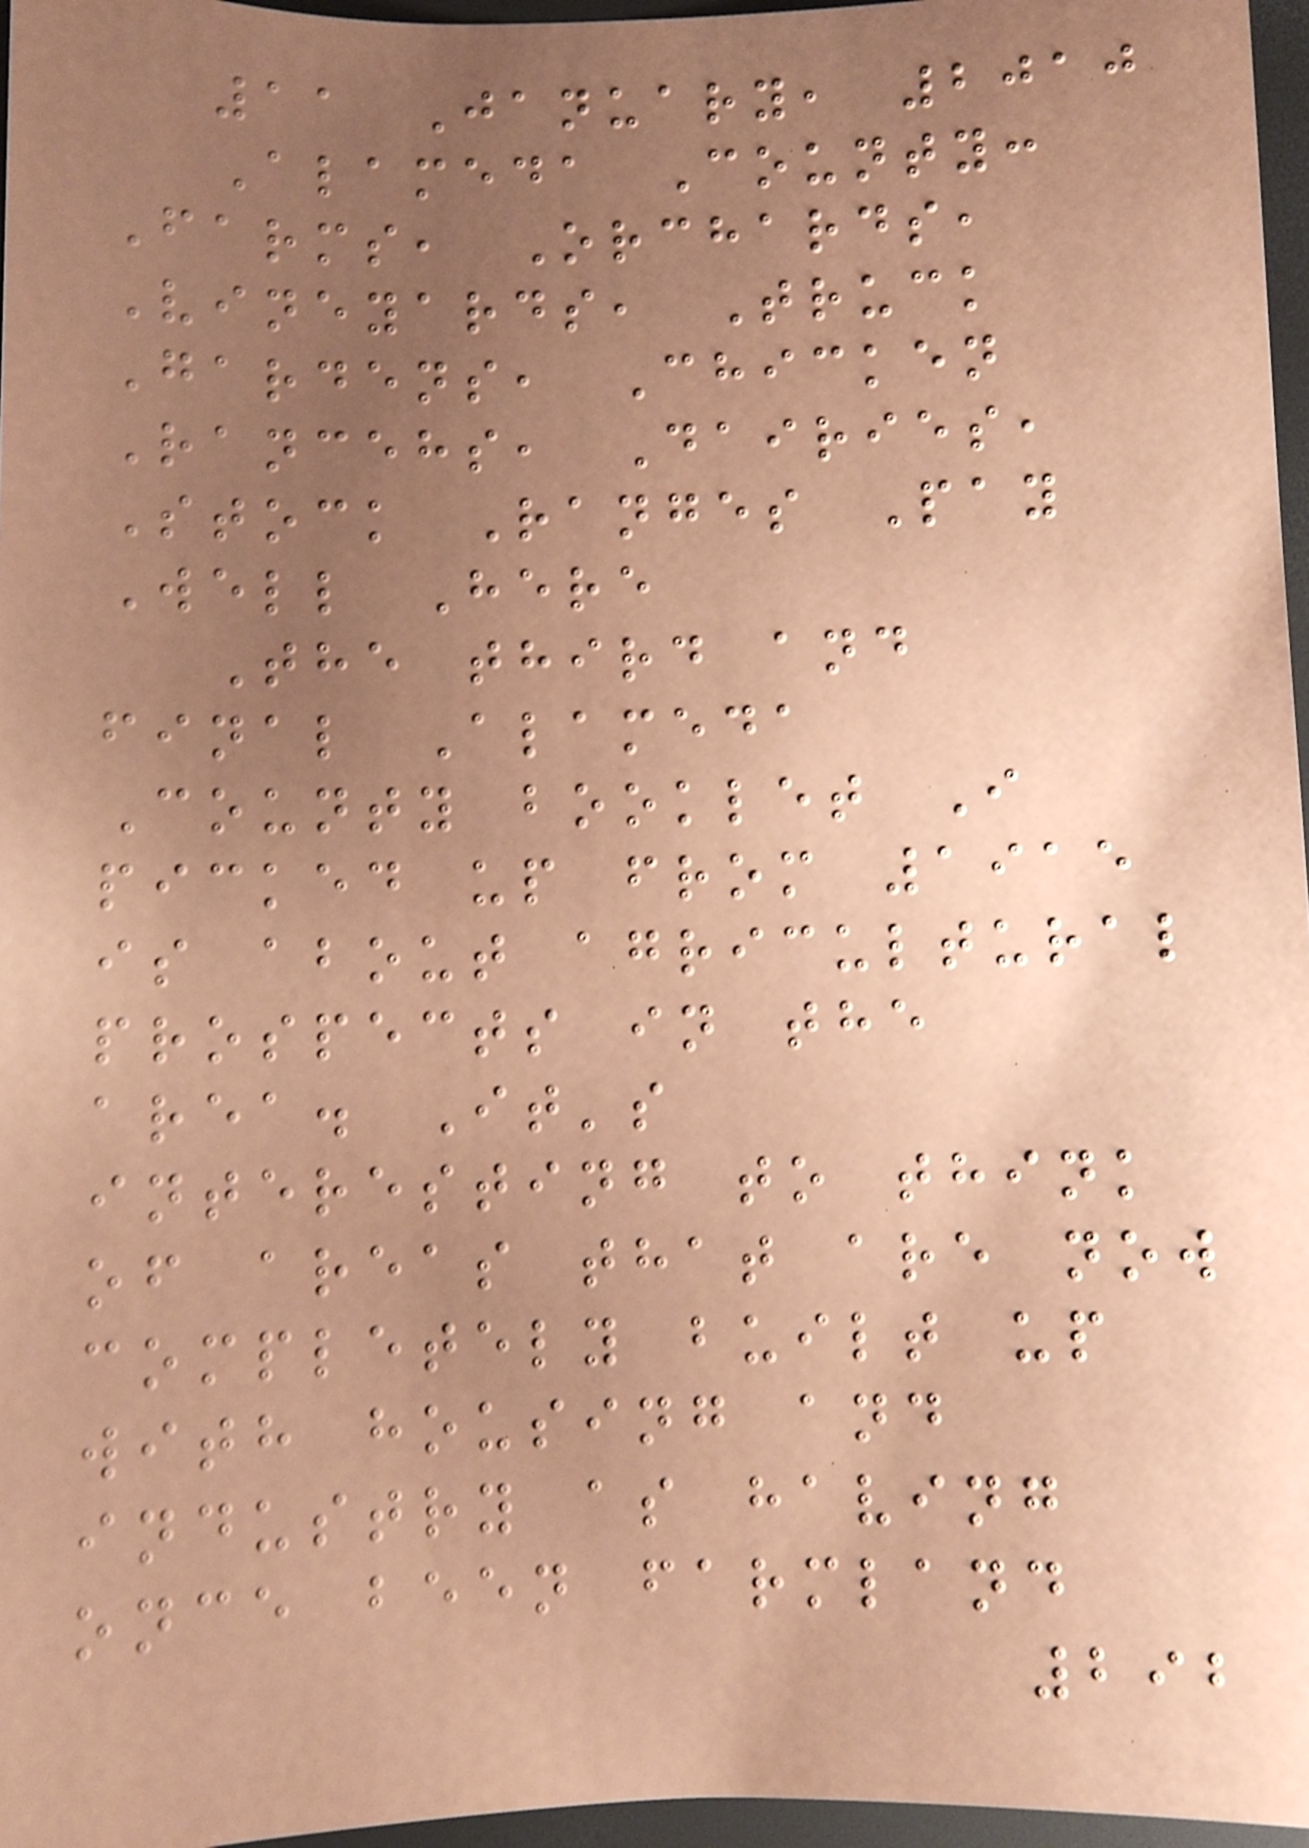11 January, 2010
Alameda County:
Farms, Orchards,
Vineyards, Truck
Gardens, Chicken
Rancehs, Dairies,
Stock Ranges Pay
Well Here
The third and
final Alameda
County booklet I
picked up from 1915
is about agricultural
prospects in the
area. It's
interesting to think
of areas that are now
completely built up
with housing and
industry as having
once been farmland
292
